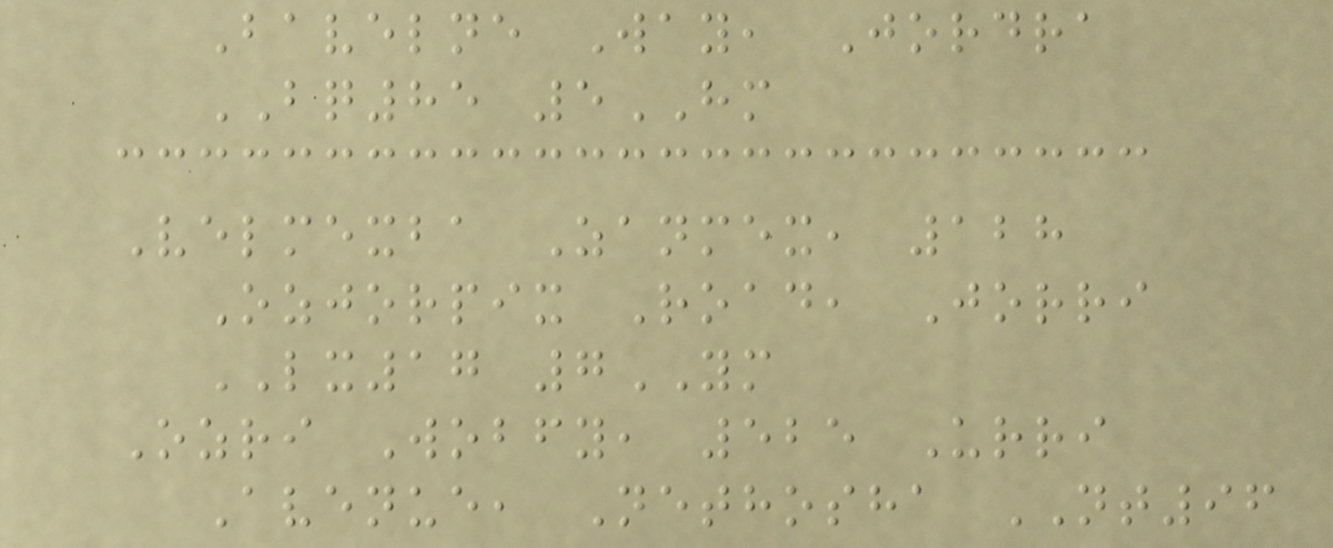Bavelne Way, Jordra
BQ85 5HM
Velmexba Zanmex, 128
Ozjorpix Road, Jorri
LX17 7YM
Ozri Wobfy, 525 Urri
Avenue, Nethosha NT96
